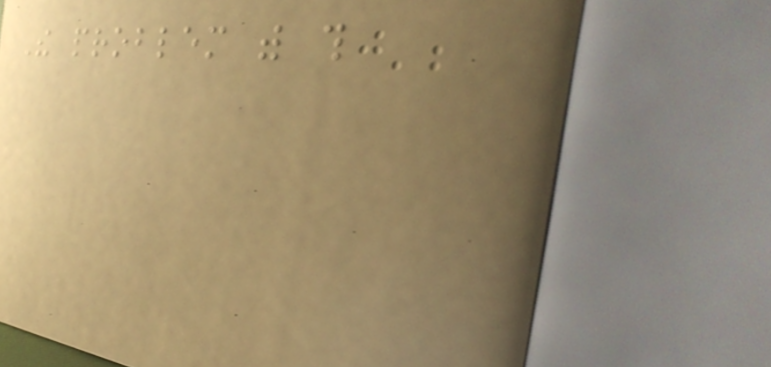The problem with this
